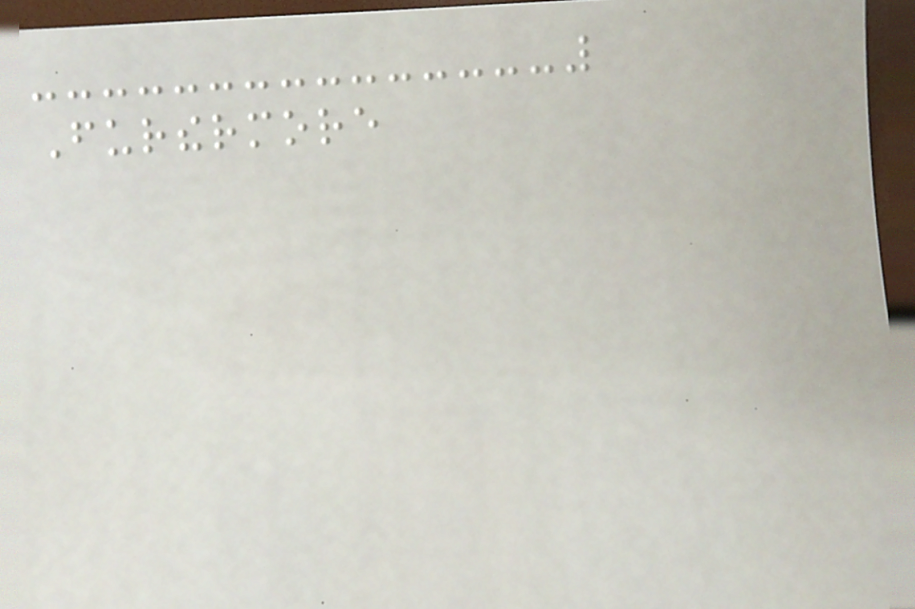Furthermore
